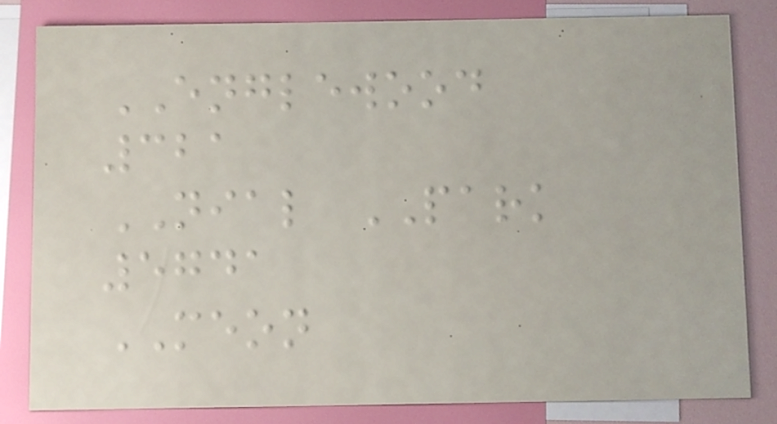ENGLEWOOD
321
NIAL PARK
5741
MEON
